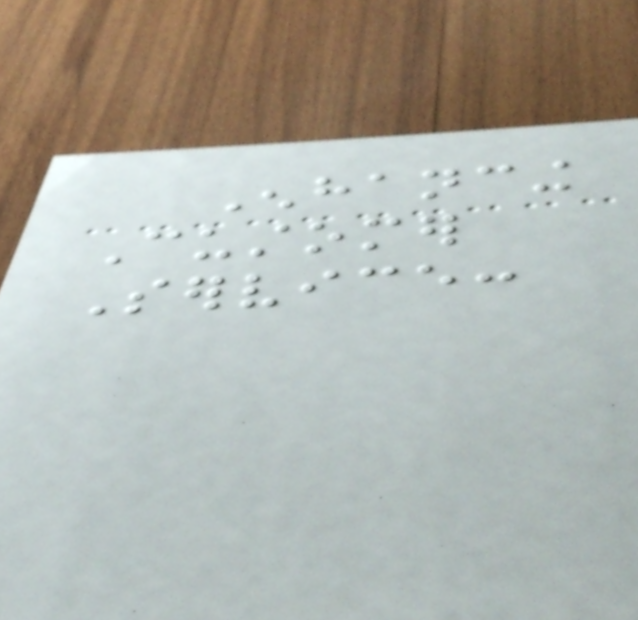Enhancing
Customer
Service:
